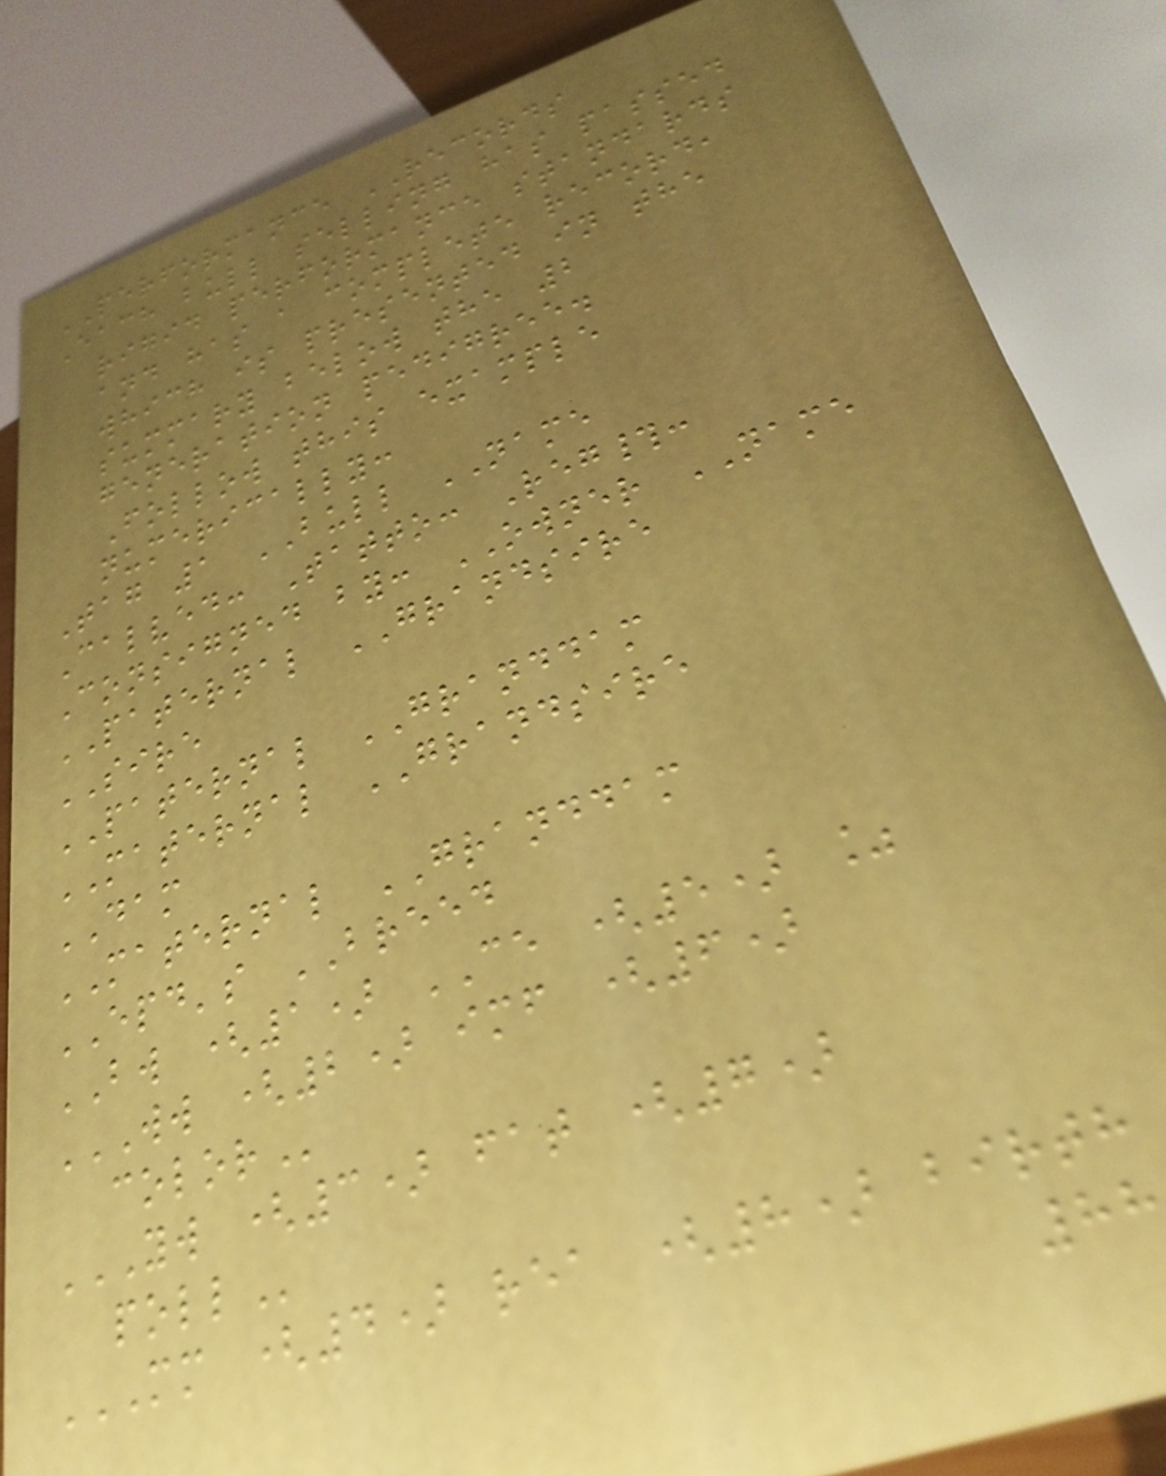PERFORMANCE RECORDS
Each bull selling has passed
rigid performance standards
and has a complete record,
which is presented in the
summary below the 2
generation pedigree.
Follow this example
numerically:
Tag 1 BULL NAME
Calved: Tatto: Reg#:
Consigned by: OWNER NAME
PATERNAL GRANDSIRE
SIRE
PATERNAL GRANDDAM
MATERNAL GRANDSIRE
DAM
MATERNAL GRANDDAM
EPD's BREED
BW (1) CE (5) %
WW (2) IMF (6)
COLOR
YW (3) FAT (7)
POLL
MM (4) REA (8) BIRTH
88
